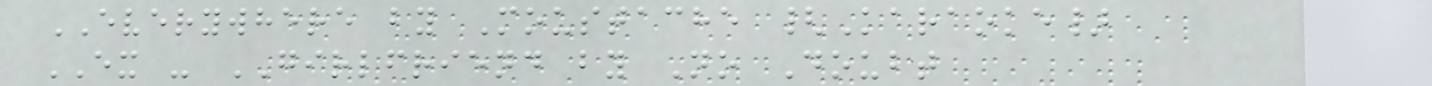EVERYWHERE by Moustache {Karaoke}
EX - GIRLFRIEND by No Doubt
